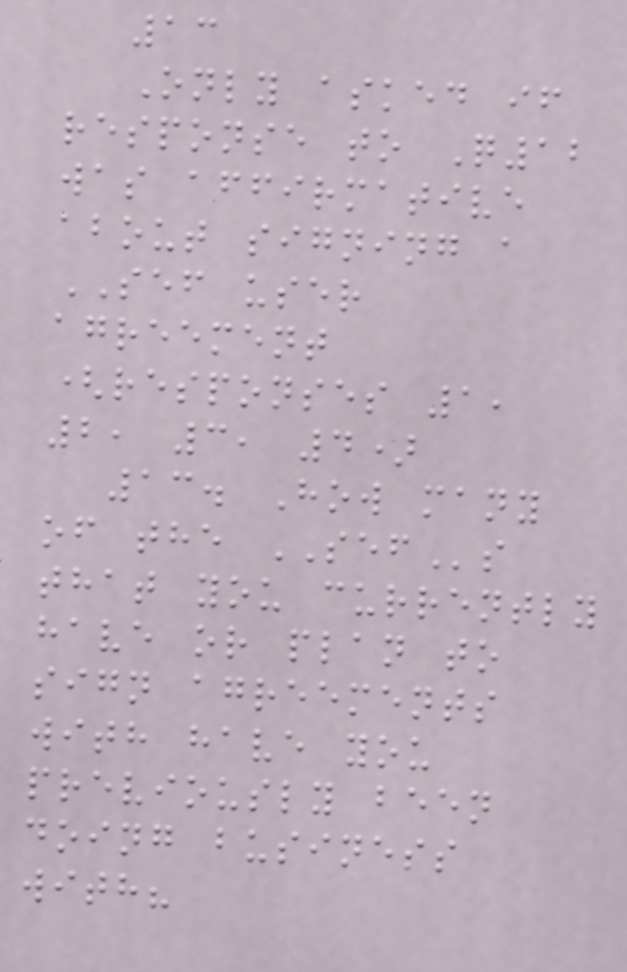13
Only asked if
response to Q12
was affirmative
about signing a
SEF user
agreement
(responses 1,
2, 3, 4)
13. How many
of the SEFs
that you currently
have or plan to
sign agreements
with have you
previously been
doing business
with?
